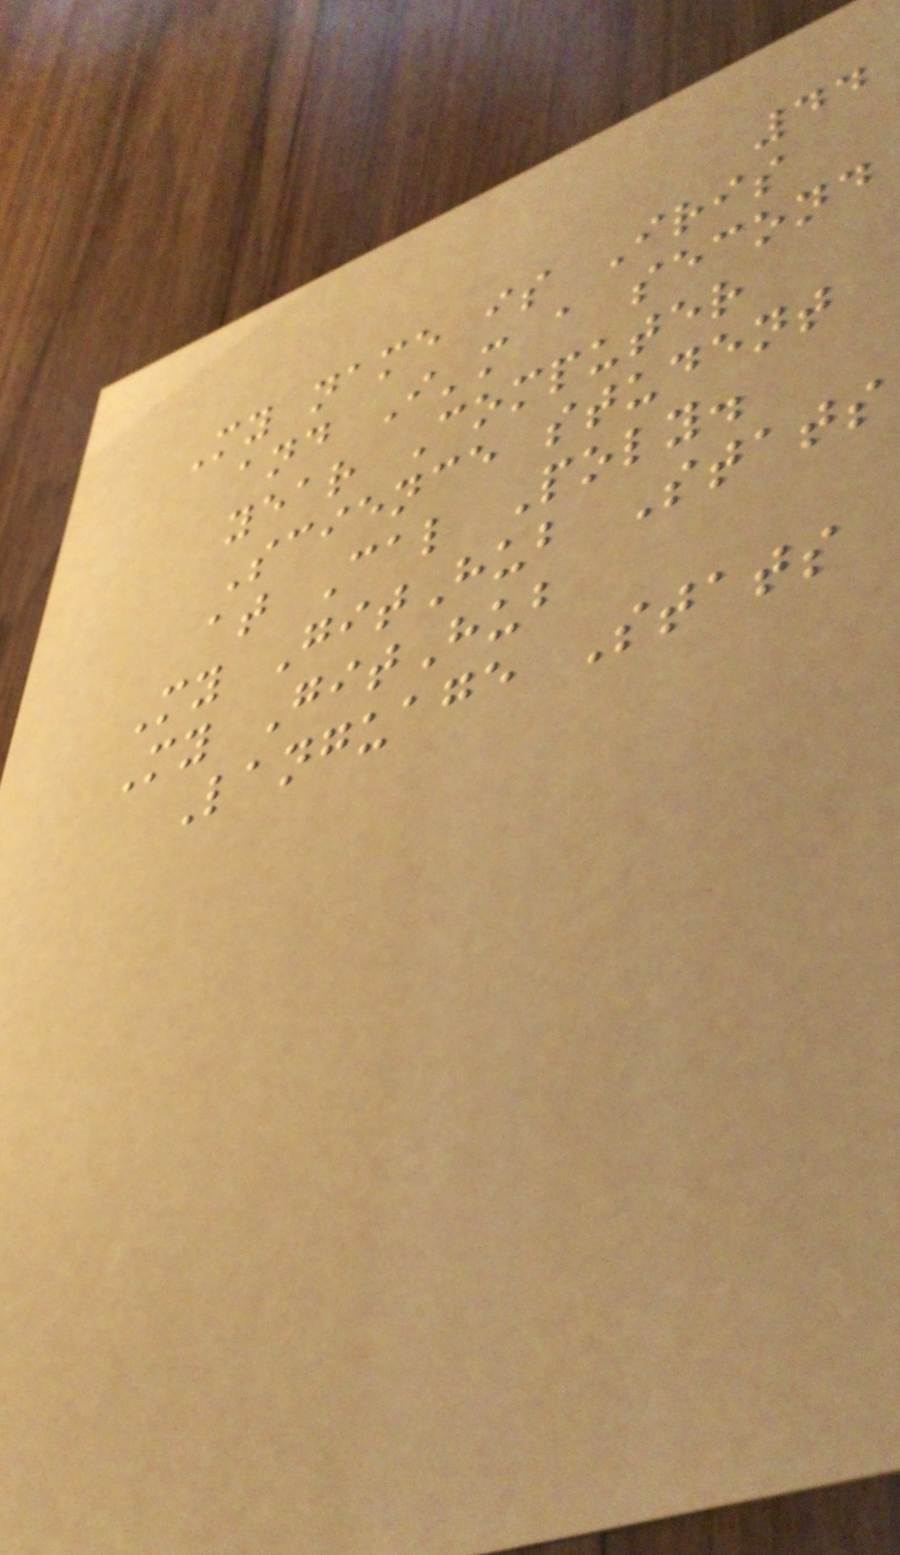44
My name is Iris
and I'm a second
year Computer
Science student
at Cal Poly.
My GitHub Stats
My GitHub
Language Stats
